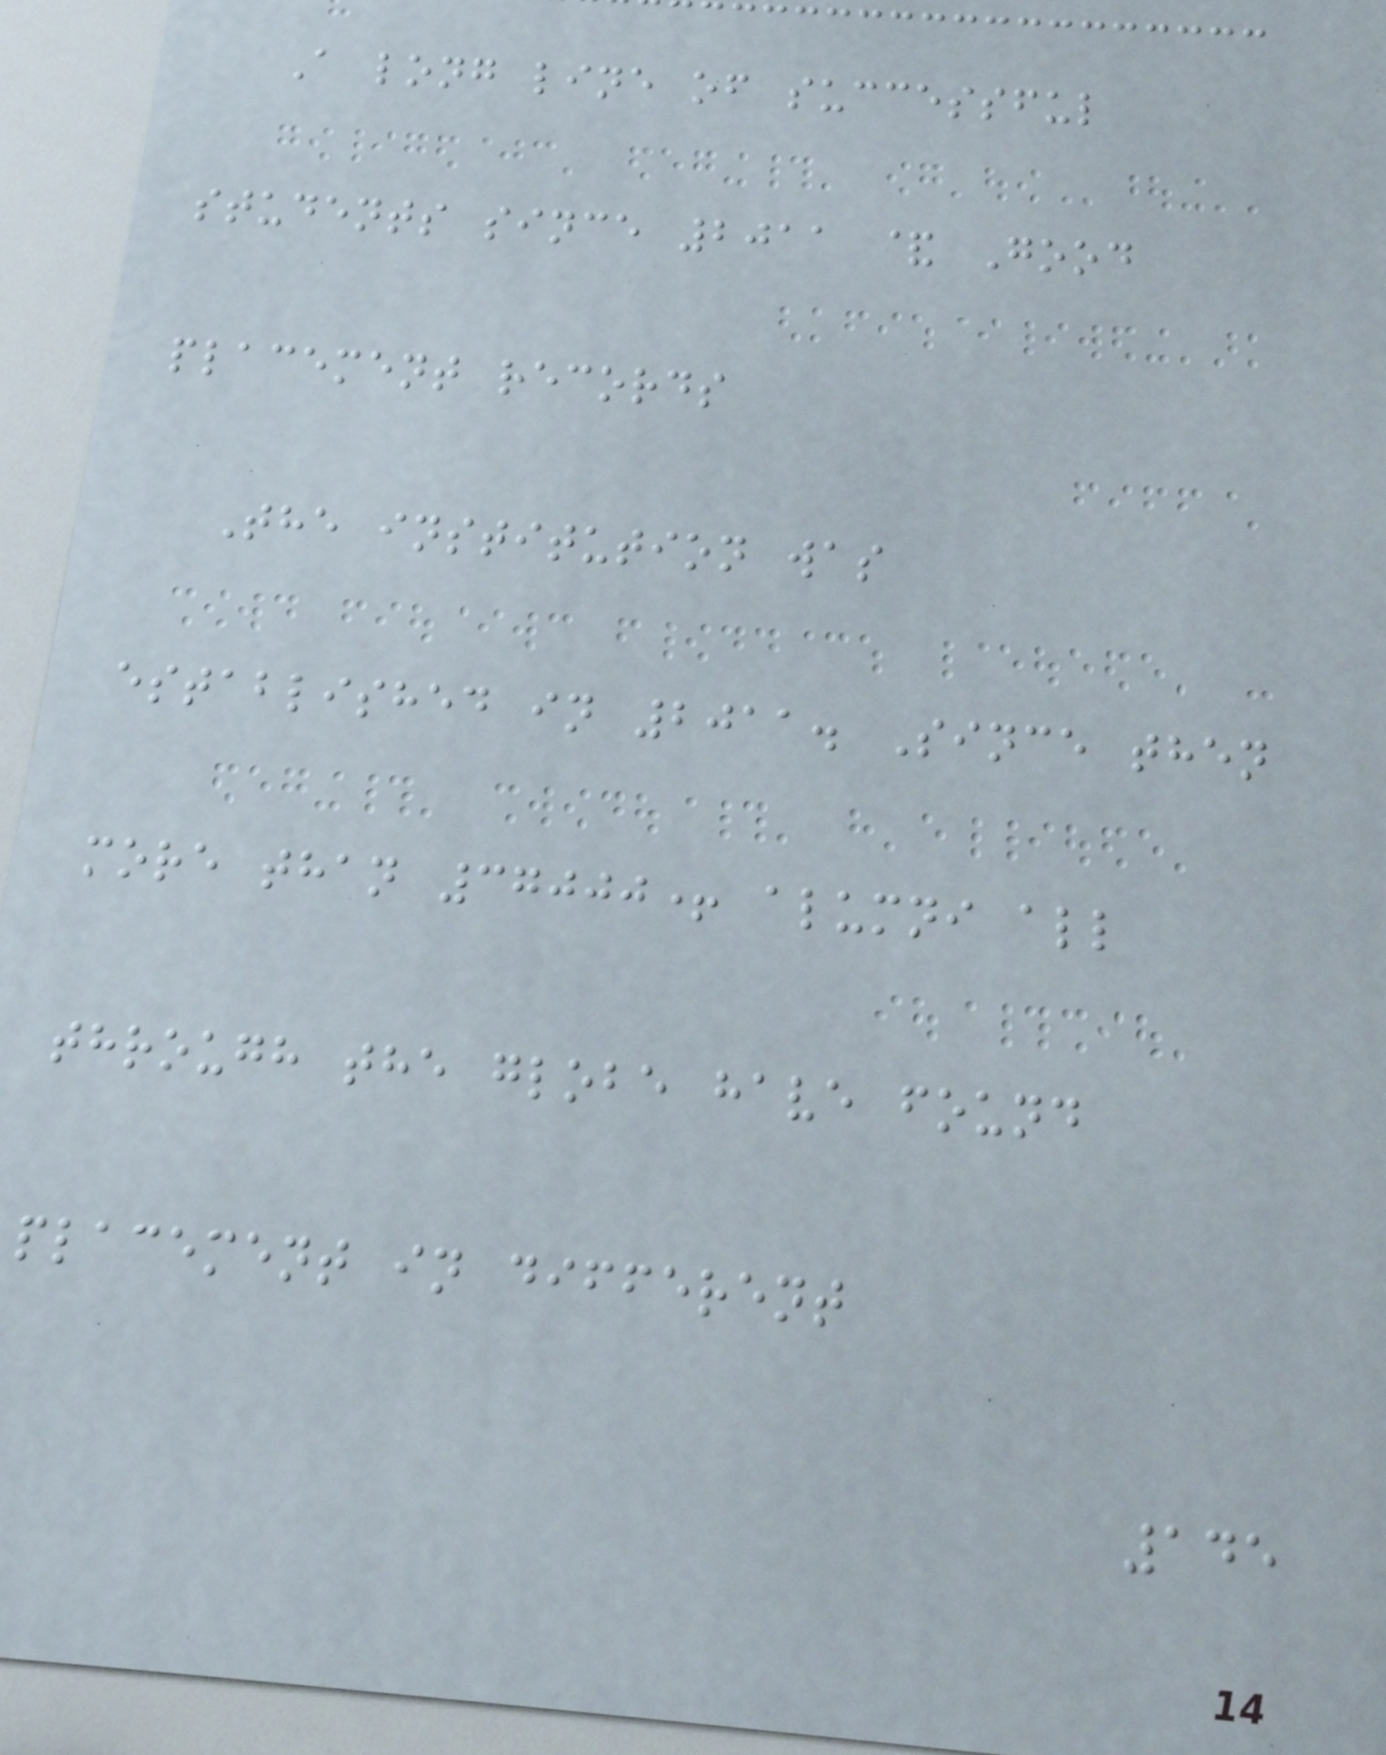A long line of successful
students since 2011 & Good
placement records
The institution was
established in 2011. Since then
more than 37000+ alumni all
through the globe have found
placement in different
145
